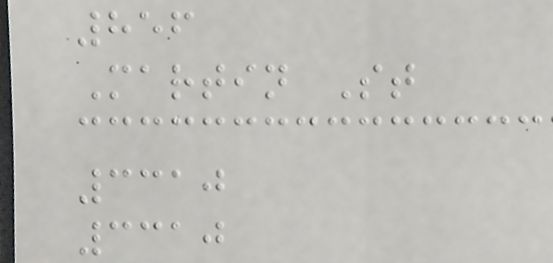856
Martin St
3310
3310
